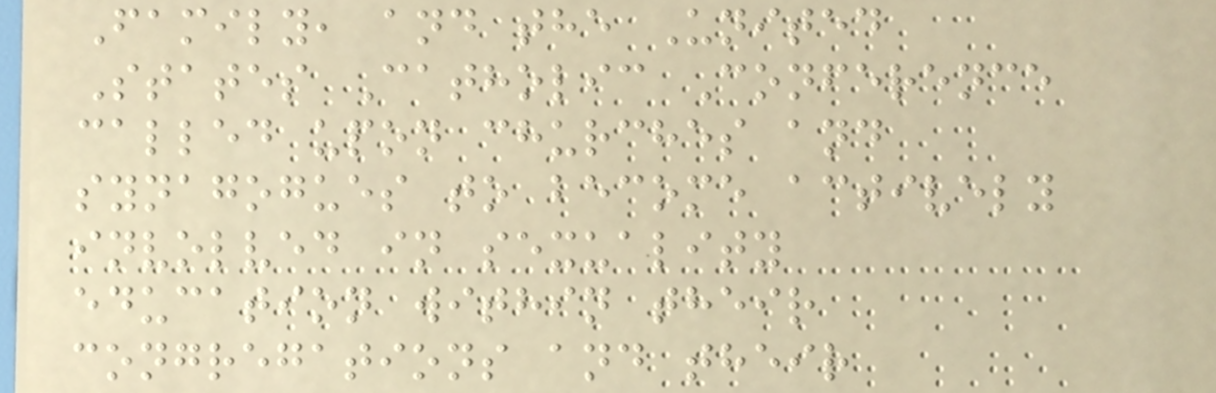Family, and the United
States Catholic Conference
called upon churches and
synagogues to become actively
involved in sexuality
education within their
congregations and their
